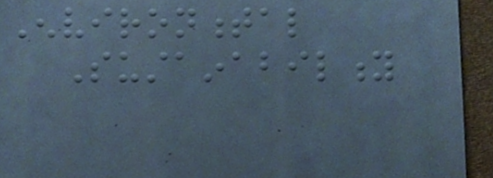Environmental
Sustainability
